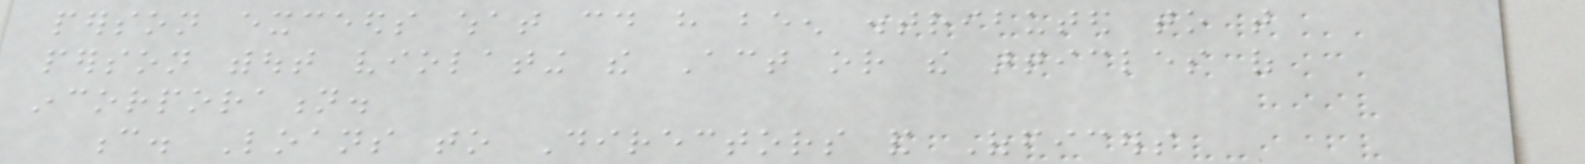person exceeds what could have been distributed to that
person without violating the Act or the articles of
incorporation.
c. Loans to Directors and Officers
